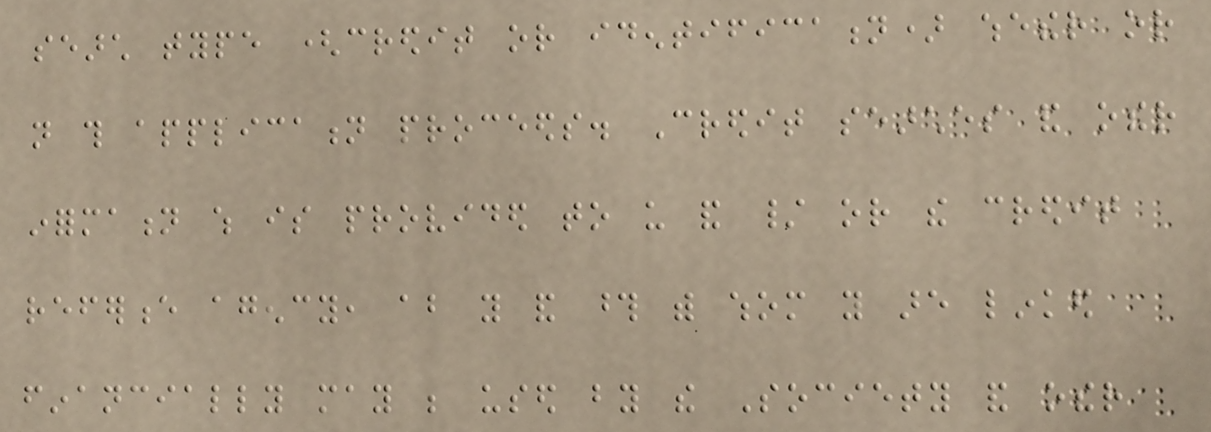search type (credit or identification) whether or
not this application proceeds. Credit searches and other
information which is provided to us and / or the credit
reference agency, about you and those with whom you are linked
financially may be used by the Society and other
